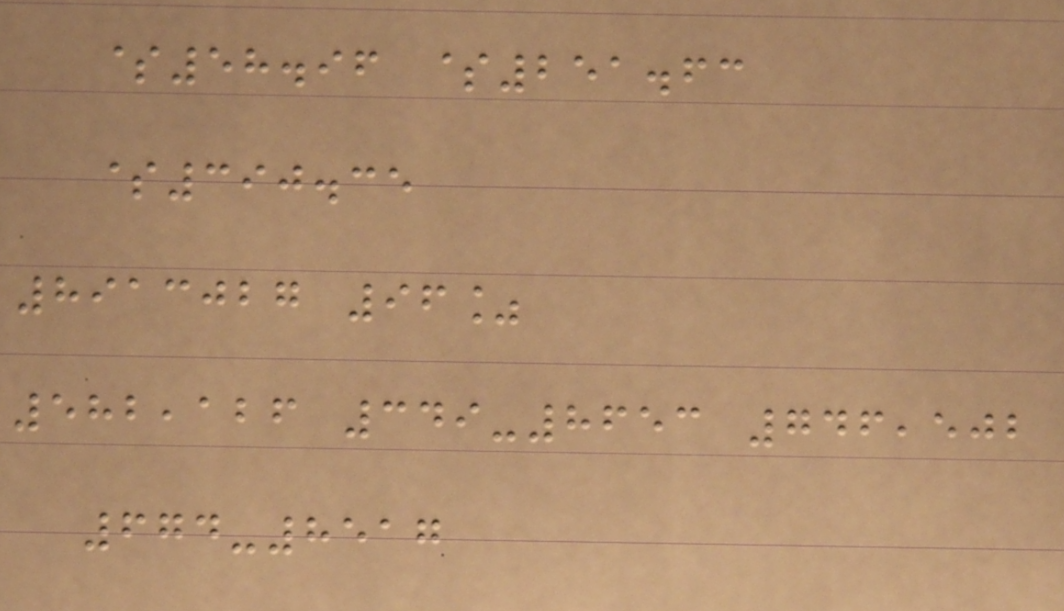$58.96 $251.63
$390.35
8913027 96%
582,126 349-8653 746,502
674-8517
